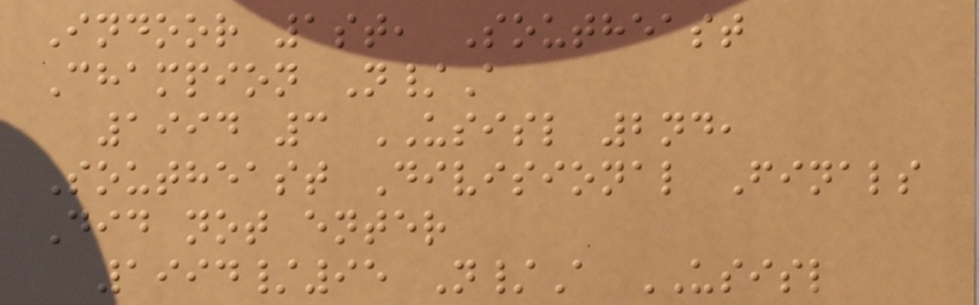Indoor 1st, Southeast
Champion N/A
1994 3 USISL 2nd,
Southeast Divisional Finals
Did not enter
1994/95 N/A USISL
